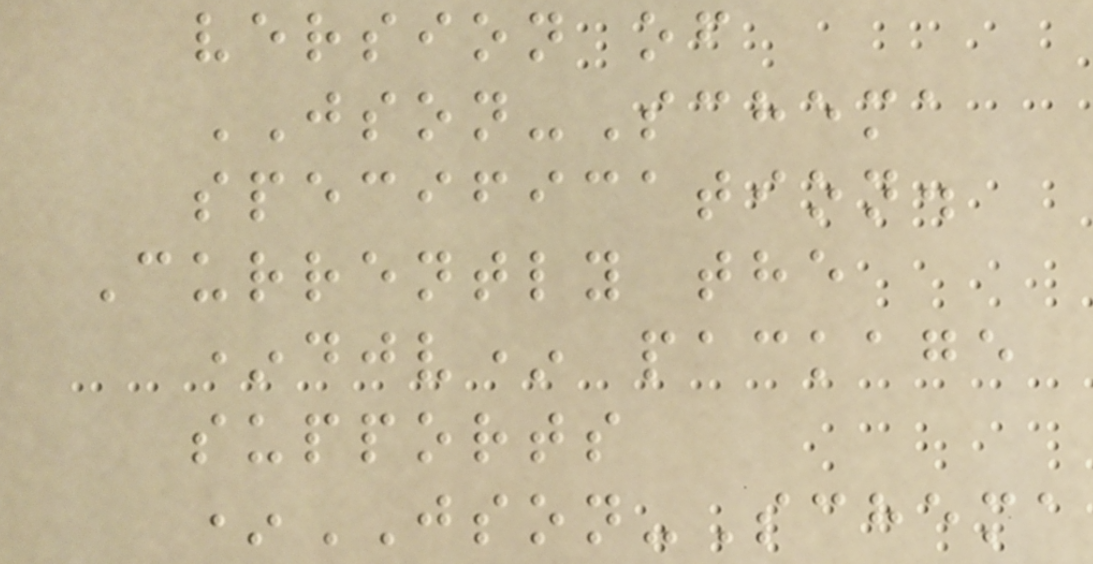version of
JSON-Schema
specification.
Currently the
*djv* package
supports
*JSON-Schema
